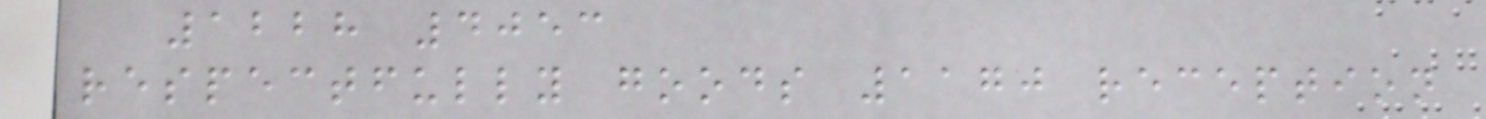1228 4053
respectfully goods 1170 reception
